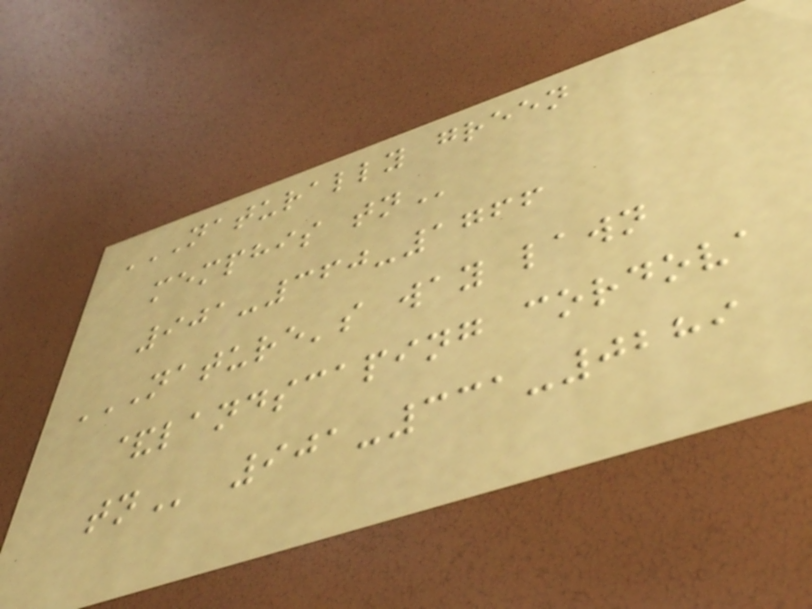NATURALLY GREEN
MEMPHIS TN
901-360-1766
NATURE'S WAY LAWN
&LANDSCAPING CORDOVA
TN 901-331-0289
